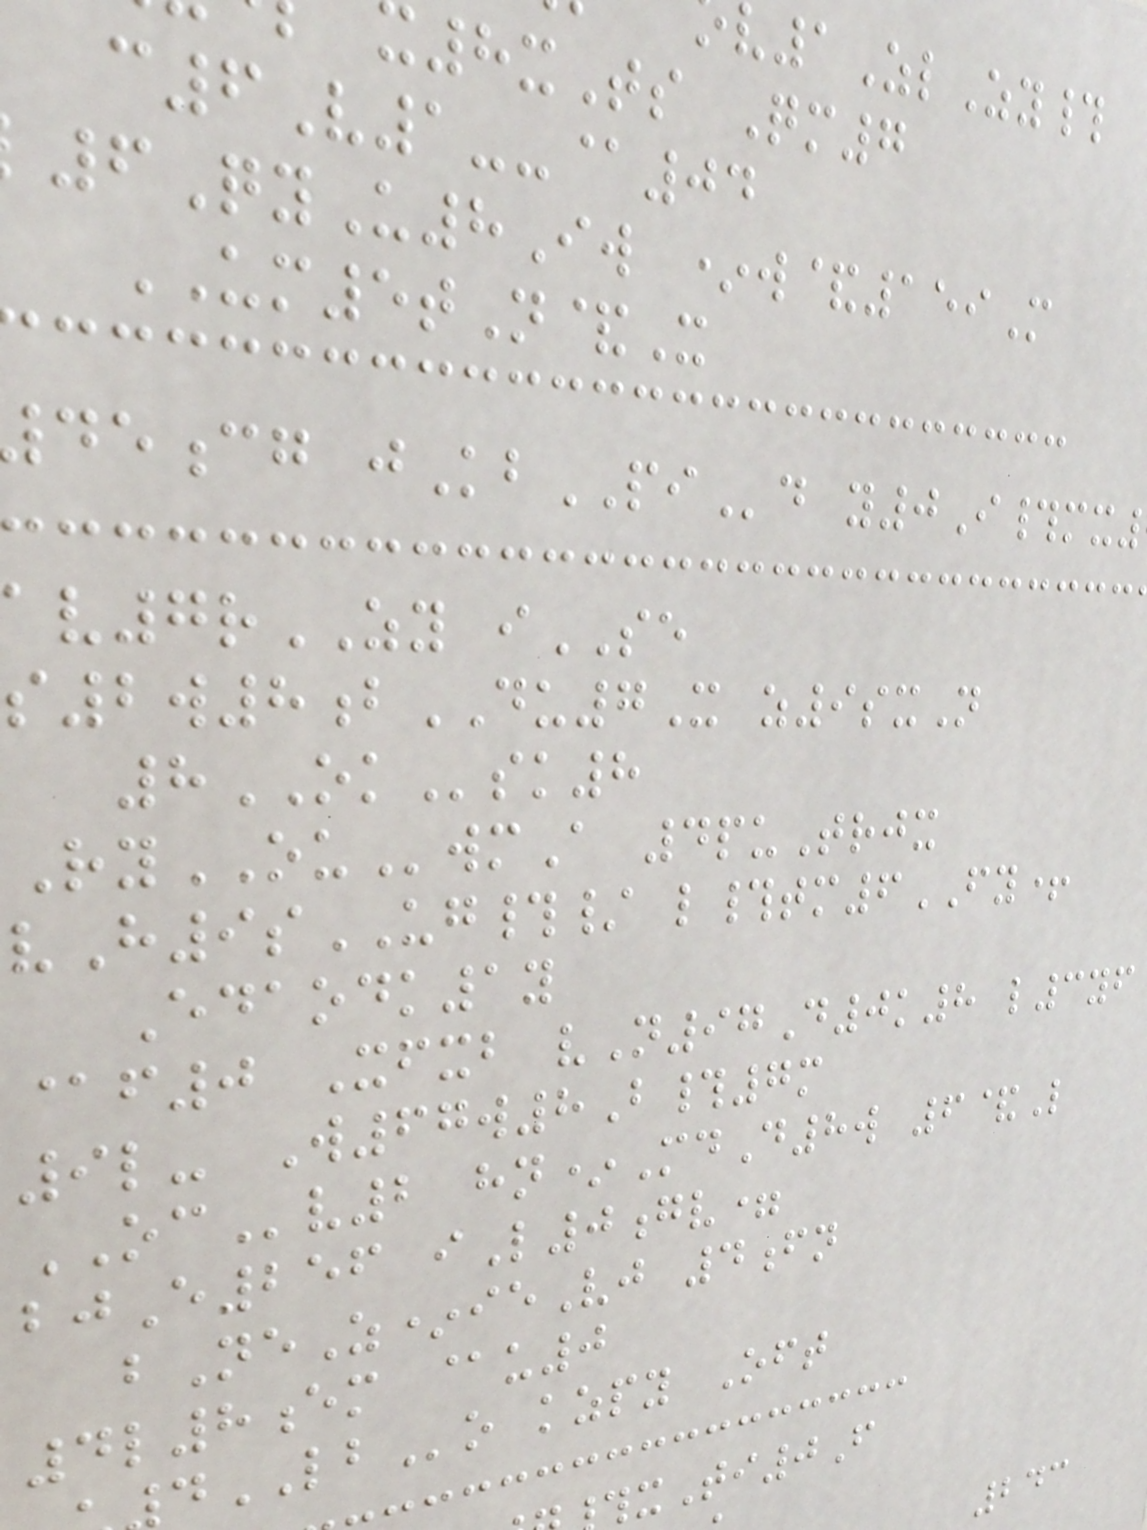v1ZlZy#
8xTs Qm7
c6V1--@04
6QyU8Iw *w&159M
UM5tN&X
cg jKbPId y0I#mx
av7rZY iSE
s2w8bDU7X z9sxN
8OKsk8
RyOUwmA 4puTrjx
vH9sUG#/ l#tm6FY+
Edaodk1y
@f0 Xfxb vN97D0k8 l3yf
9l- W67w8B#7m
OCv2 hn*MdD8w 6&L
bjE256 iL0gv=
bNeZ*ieVj 4fn
4l8em @u0
LBo kzpy Oft
xTi0F
243
